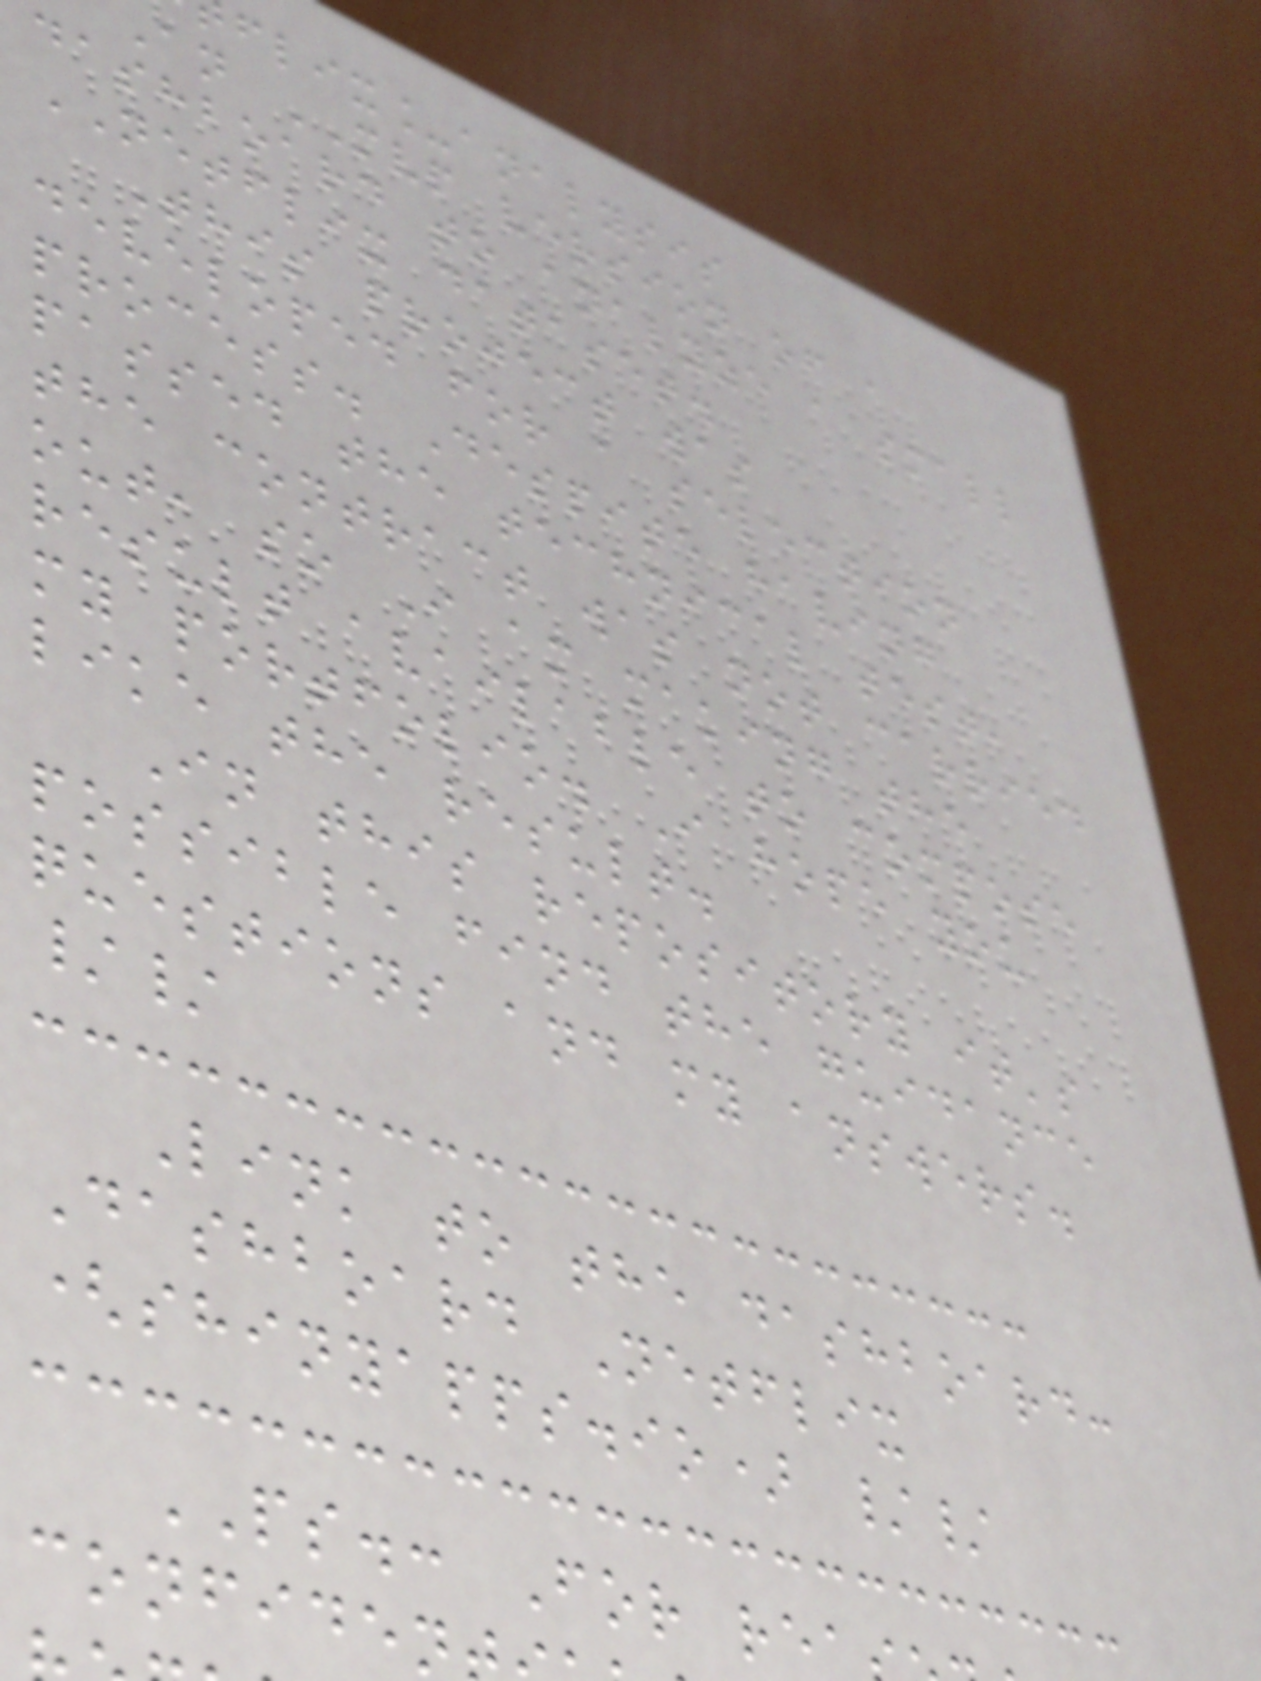flix_analysis
An MVP version of a
dashboard to analyze a small
NETFLIX dataset.
This project was
developed for a selection
process. Despite having
passed the technical test,
the contract was not carried
out, so I am making the
result available to compose
my portfolio. I hope you
like the result.
In this repository it's
possible find the guidance
questions and my answers.
//
Link to the dashboard:
Dashboard Netflix
(shinyapps.io) //
PS.: For re
confiden
